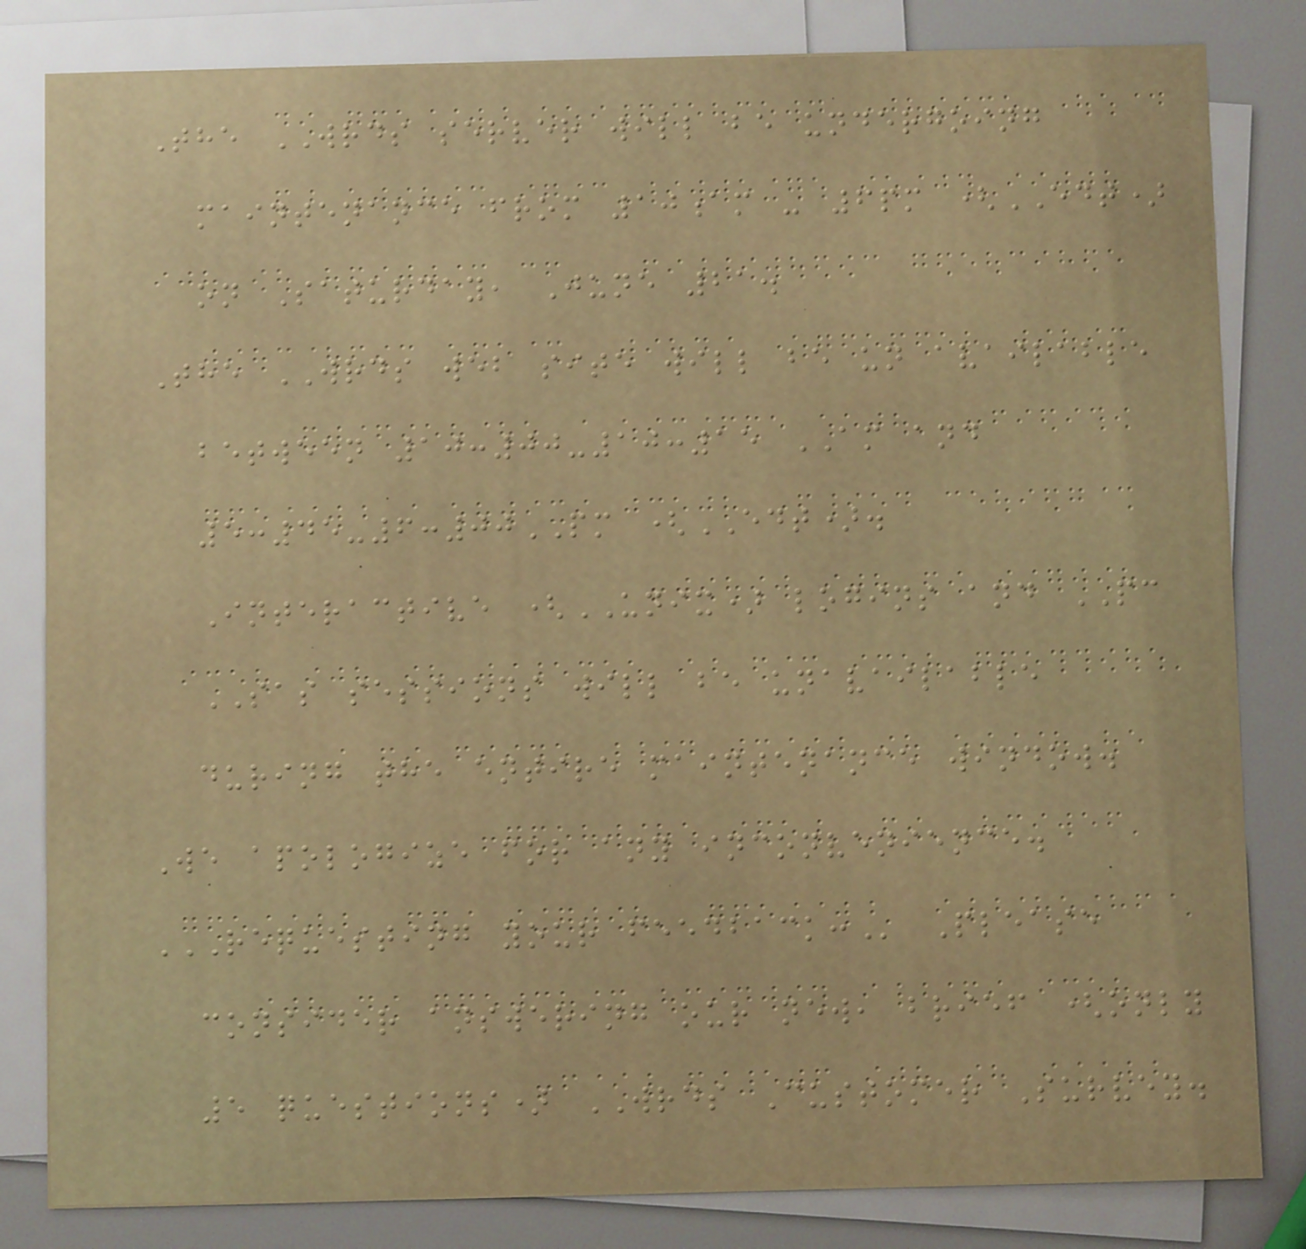The WRDS server will be undergoing
maintenance from 10am - 6pm (EDT)
on Saturday, June 21.
The WRDS web site will be un available
between 10:00-10:15 AM and
5:45-6:00PM (EDT).
Interactive (UNIX) logins and PC
SAS sessions will be unavailable
during the entire maintenance window.
We apologize for any inconvenience.
REQUESTING YOUR FEEDBACK: Please
consider answering our new, brief (only
5 questions) WRDS Customer Survey.
